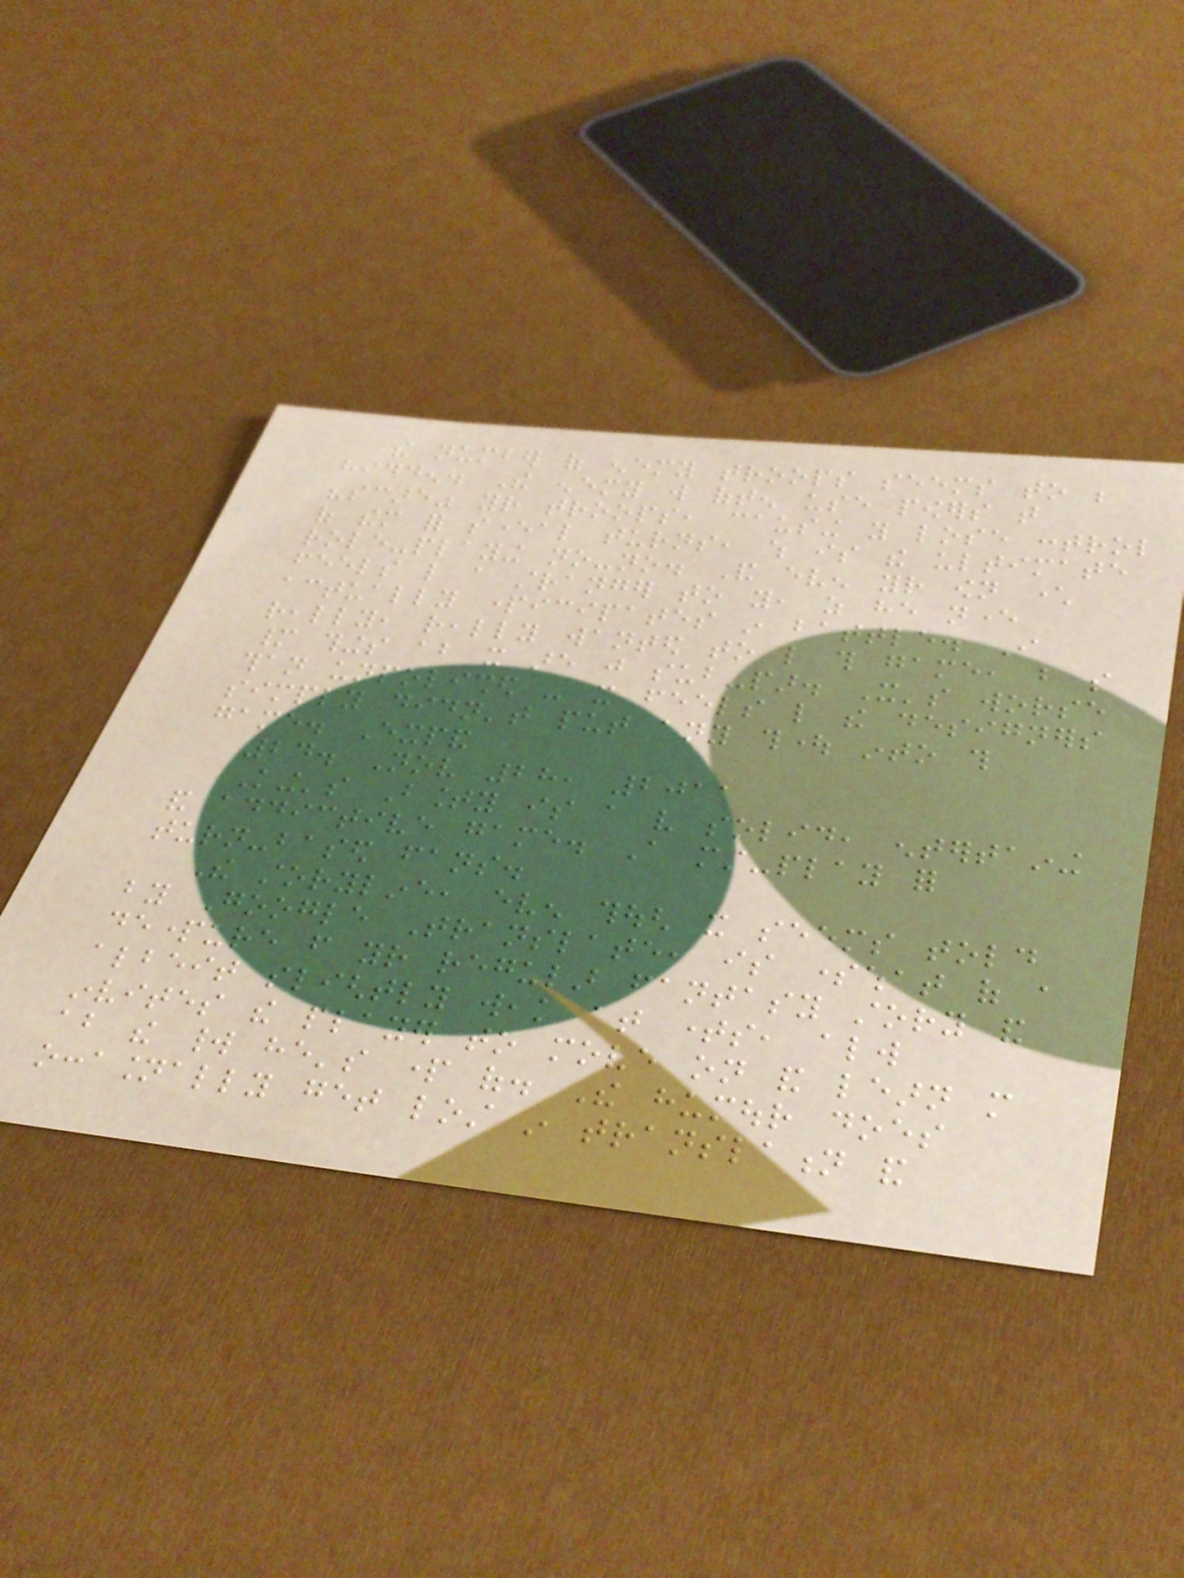the number of enemy troops seems to be
hidden. The enemy will often use powers that
"scare" your troops, causing you lose control
of them for several turns, which is the ultimate
role-playing no-no. And even your own character
feels like a stranger to you, as he never
actually participates in battle. I
really, really wanted to like this game, but so
many things about it are just sub-par. It's worse
than unpolished - it feels like the designers
simply didn't put any thought into this
game. Expand
24. Nov 28, 2011
King's Bounty is a very solid, entertaining
and addictive game. A must-play for
turn-based fans.
The storyline, even though it seems told
by Google Translate, is somewhat of a
departure from your regular fantasy story and
albeit slightly weak at times, always
invites the player to move on and learn more
about the world he's part of. The humour does
occasionally get lost in translation and
